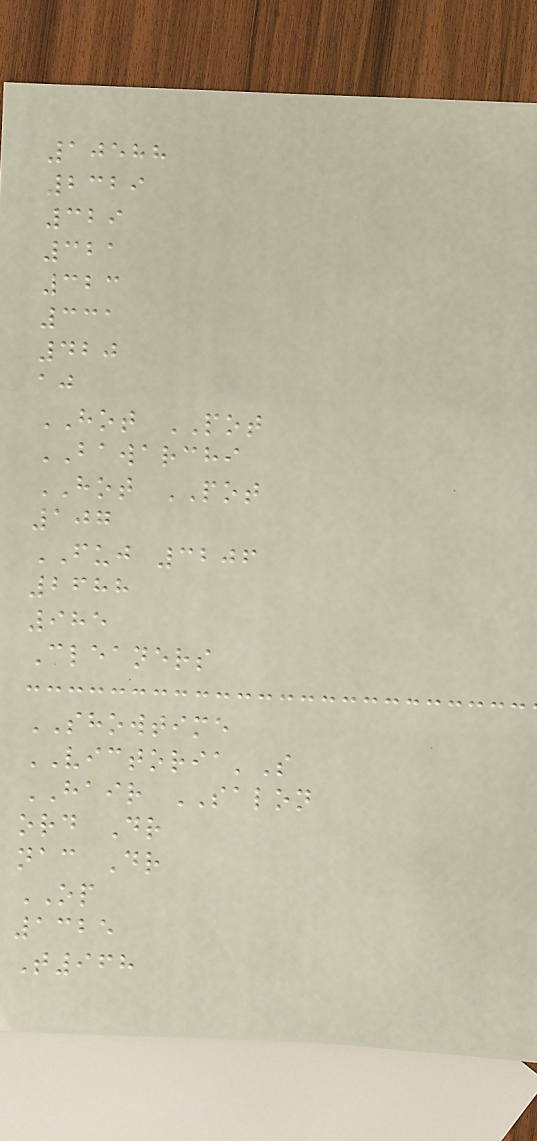10588
2329
329
321
323
331
420
aj
HOT POT
BAWARCHI
HOT POT
107
FUJ 3206
2688
985
Cleaners
SHOWTIME
VICTORIA'S
HAIR SALON
ord Dr
nac Dr
OP
1325
T968
